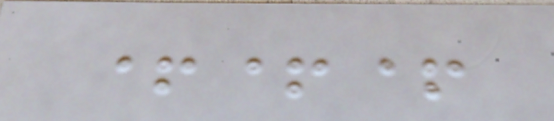+++
